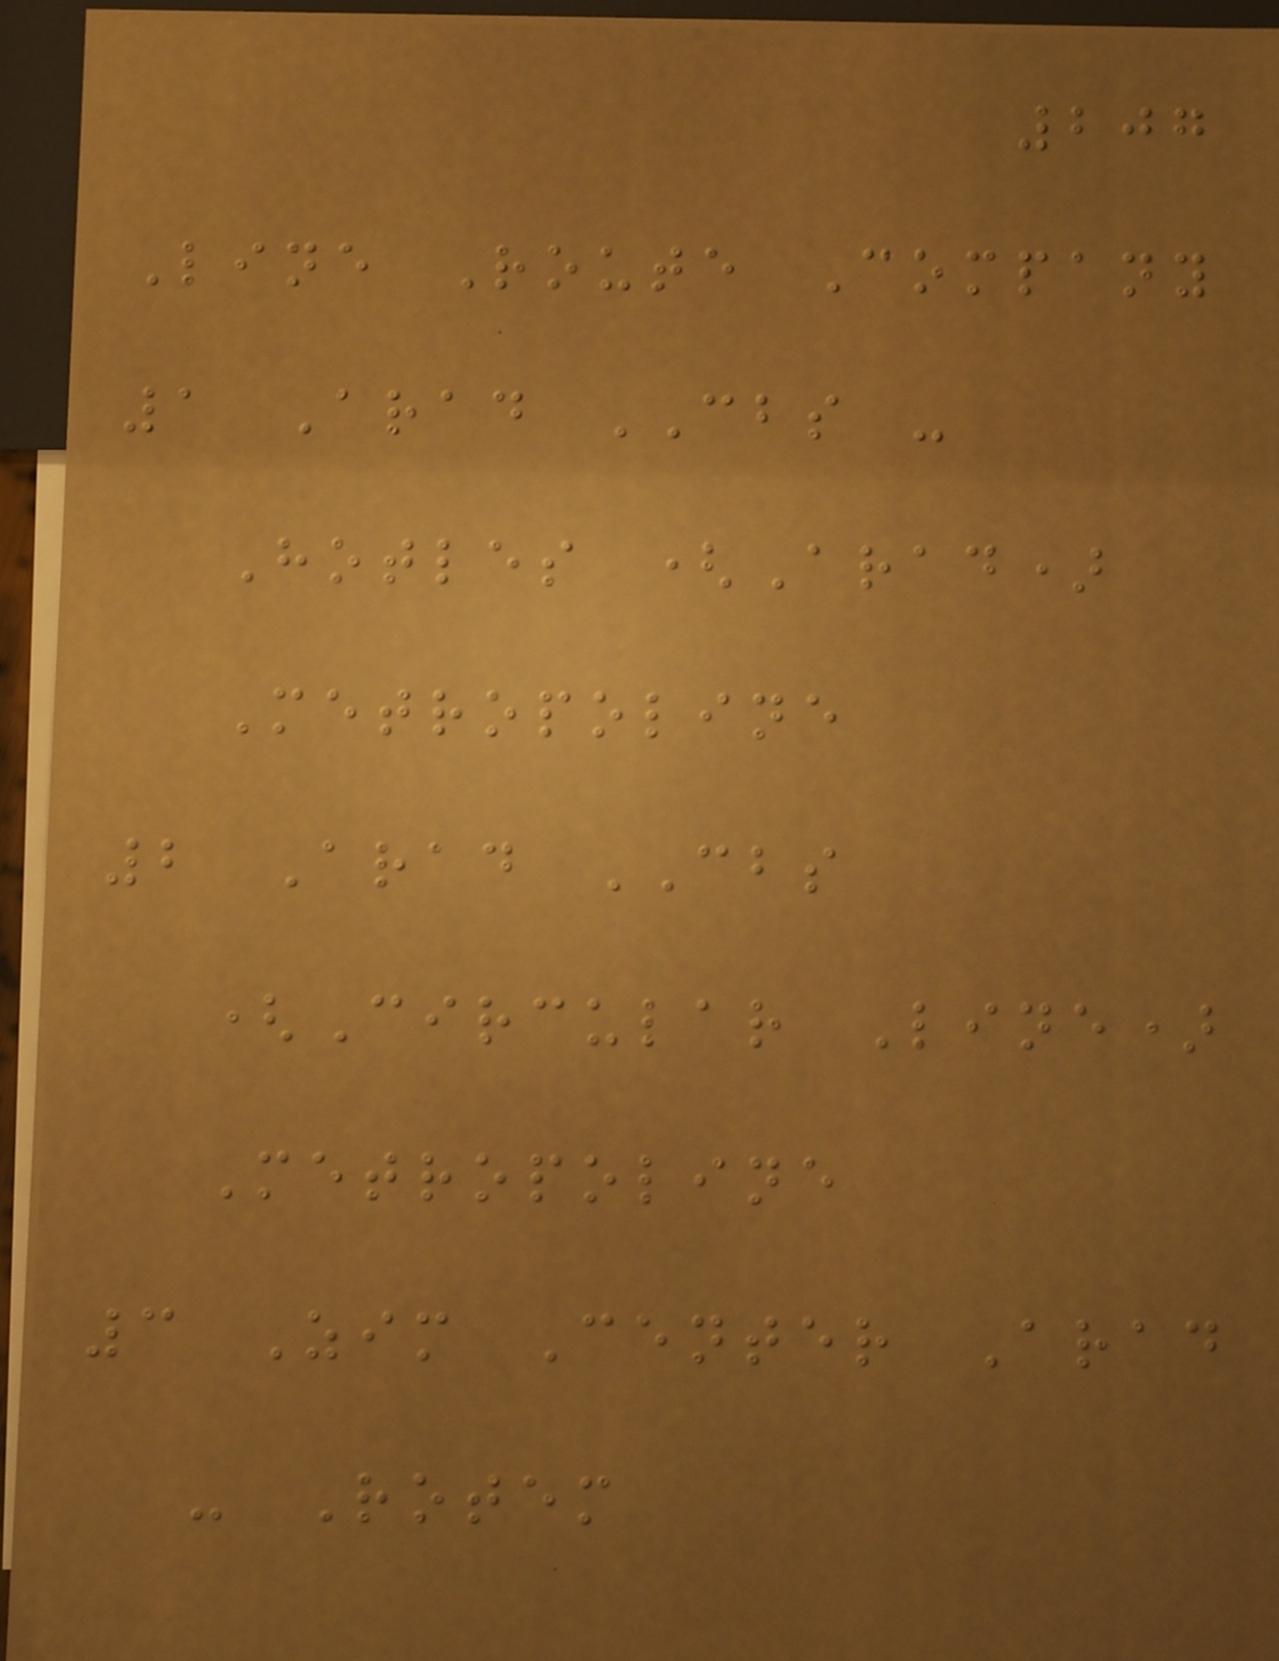207
Line Route Company
1 Arad CBS -
Hotles (Arad)
Metropoline
2 Arad CBS
(Circular Line)
Metropoline
3 Zim Center Arad
- Rotem
